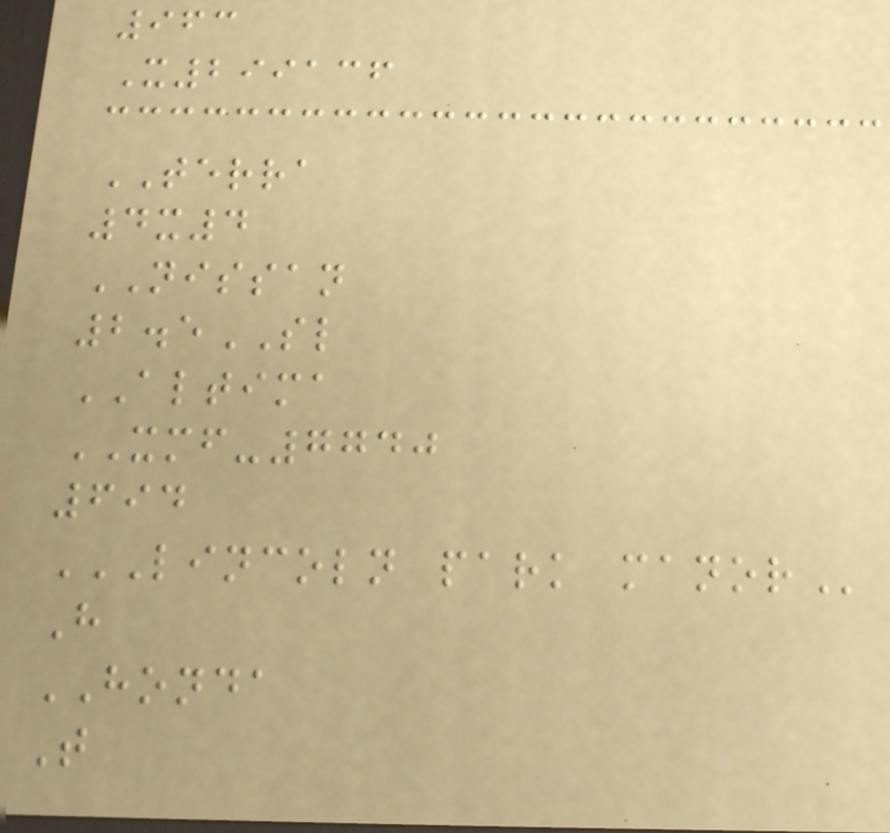963
X299136
TERRA
4x4
NISSAN
2.5SL
ALTIMA
XMF-7740
694
LINCOLN PARK MANOR
H
HONDA
T
